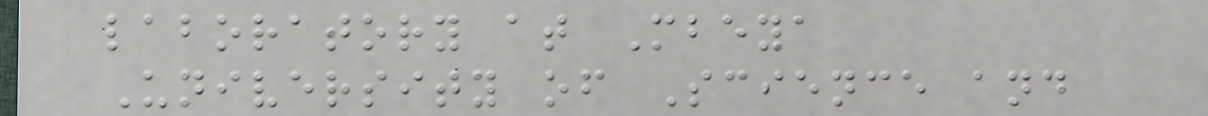laboratory at Mbeya
University of Science and
